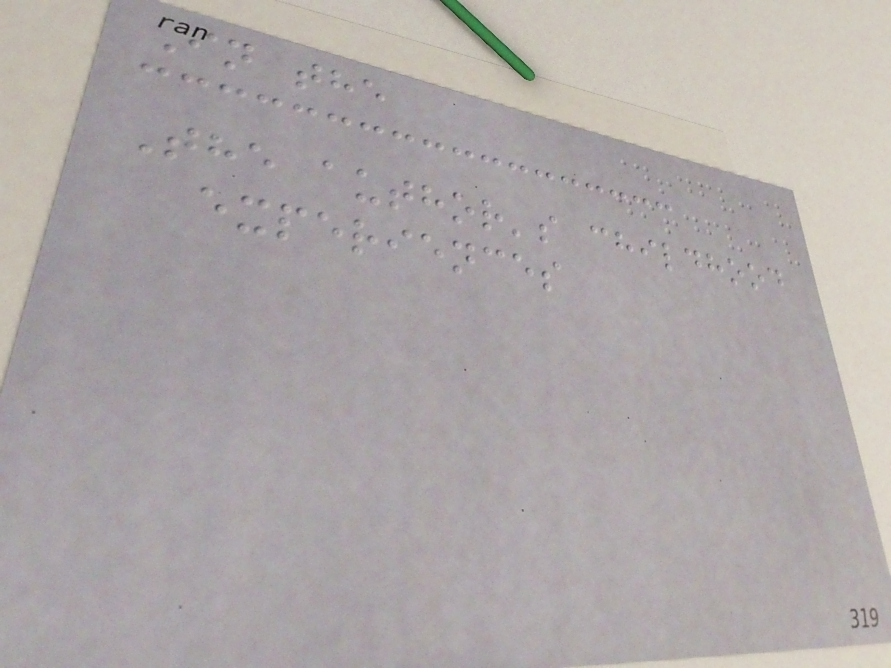In the
The author's childhood
experiences
